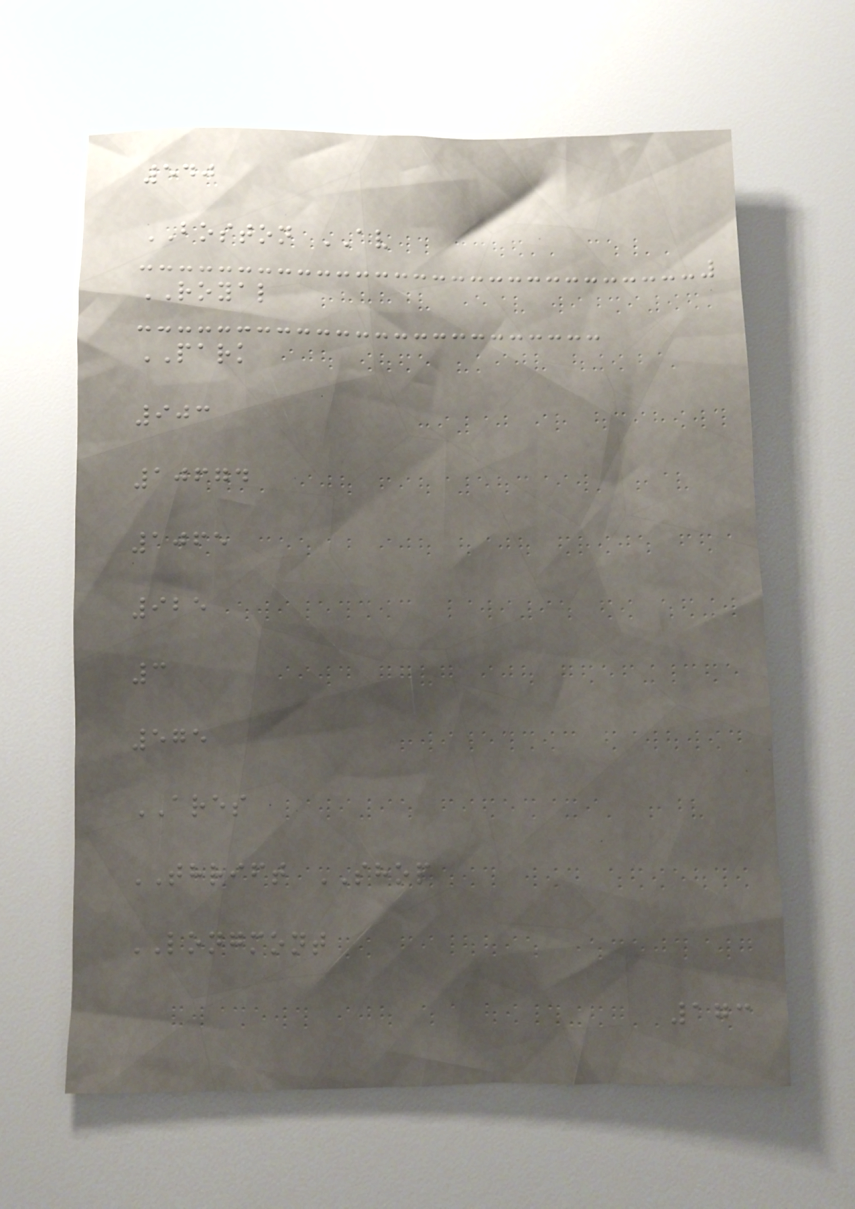540
BOSTON AV
ROYAL
PARK
903
10674
1065
925
3
575
ARES
THRIFT SHOP
LONGMONT
173
